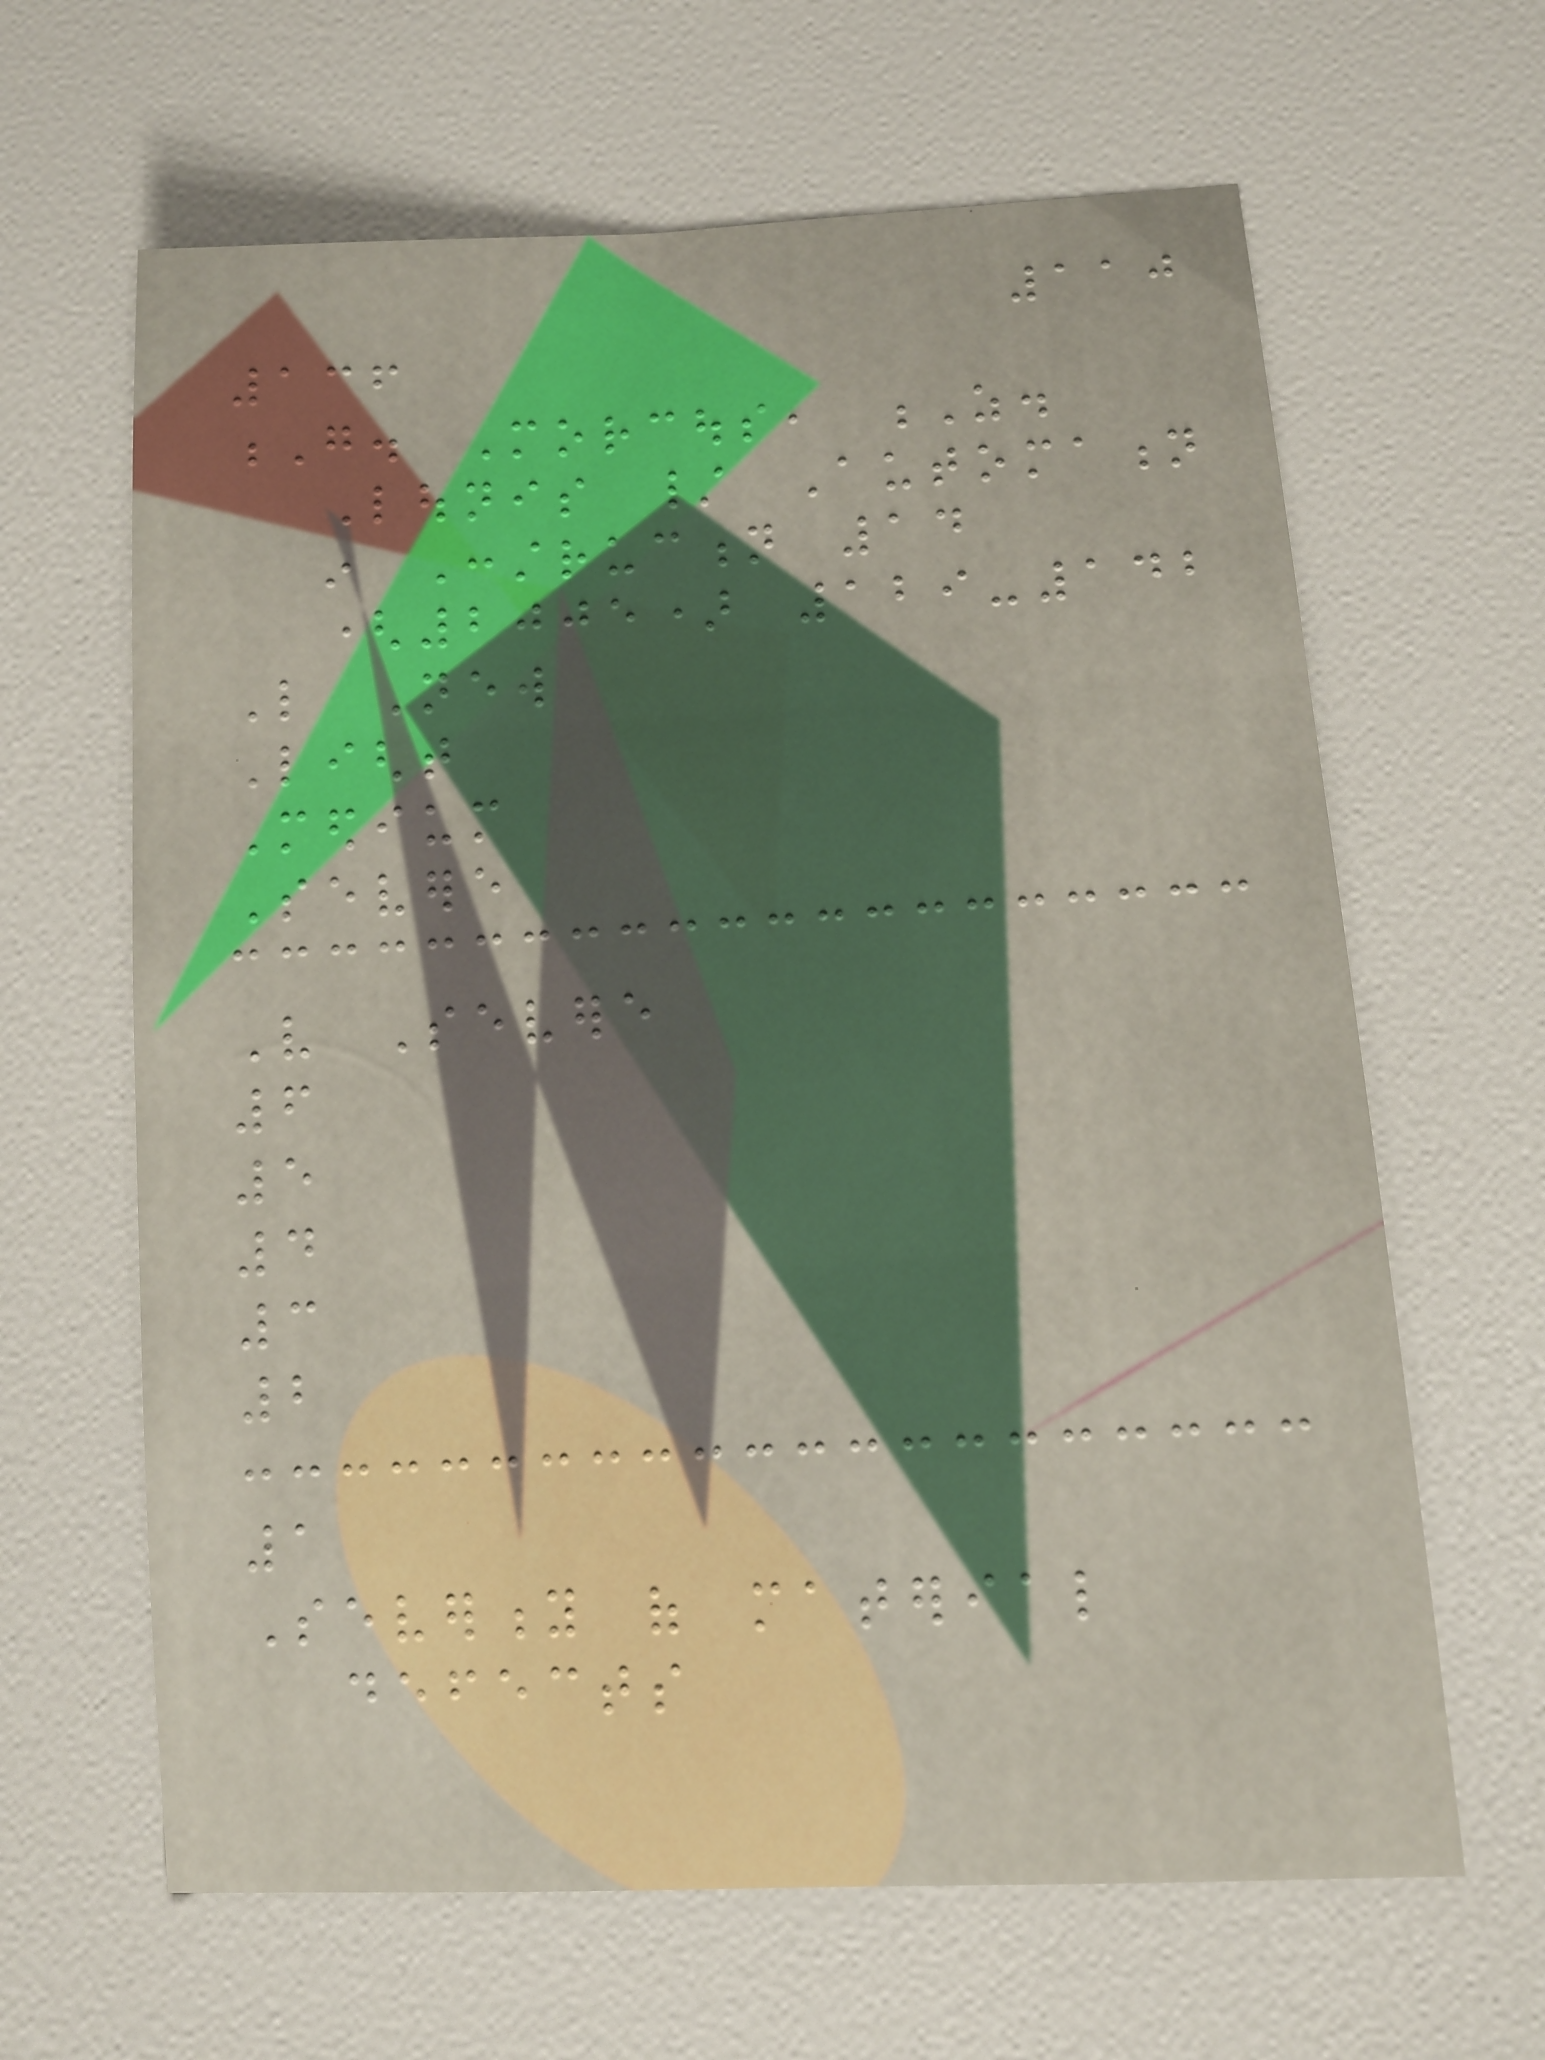110
136
G. Morcous, Z.
Lounis / Automation
in Construction 14
(2005) 129-142
Like New
Light
Medium
Severe
Very Severe
6
5
4
3
2
1
Severity of material
defects
